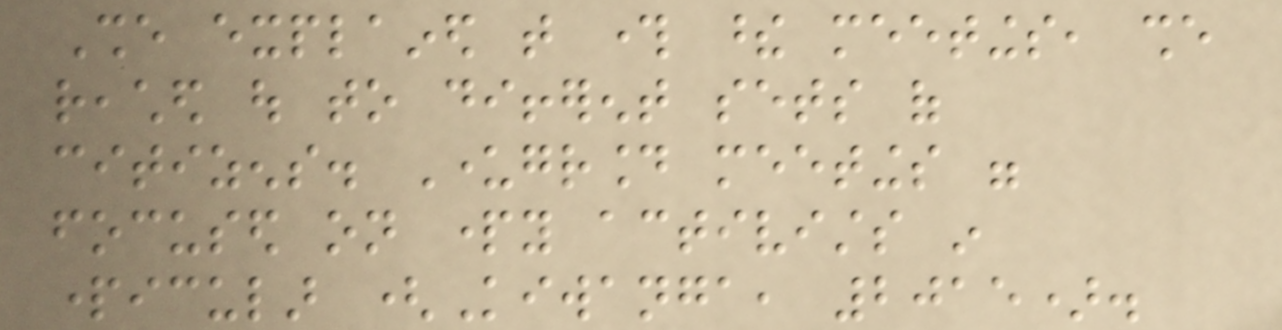She explained that through these meetings, she
reached out to different sets of
citizens. Underground meetings were
focused on party activists in
particular (Kiwanga, 2015).
